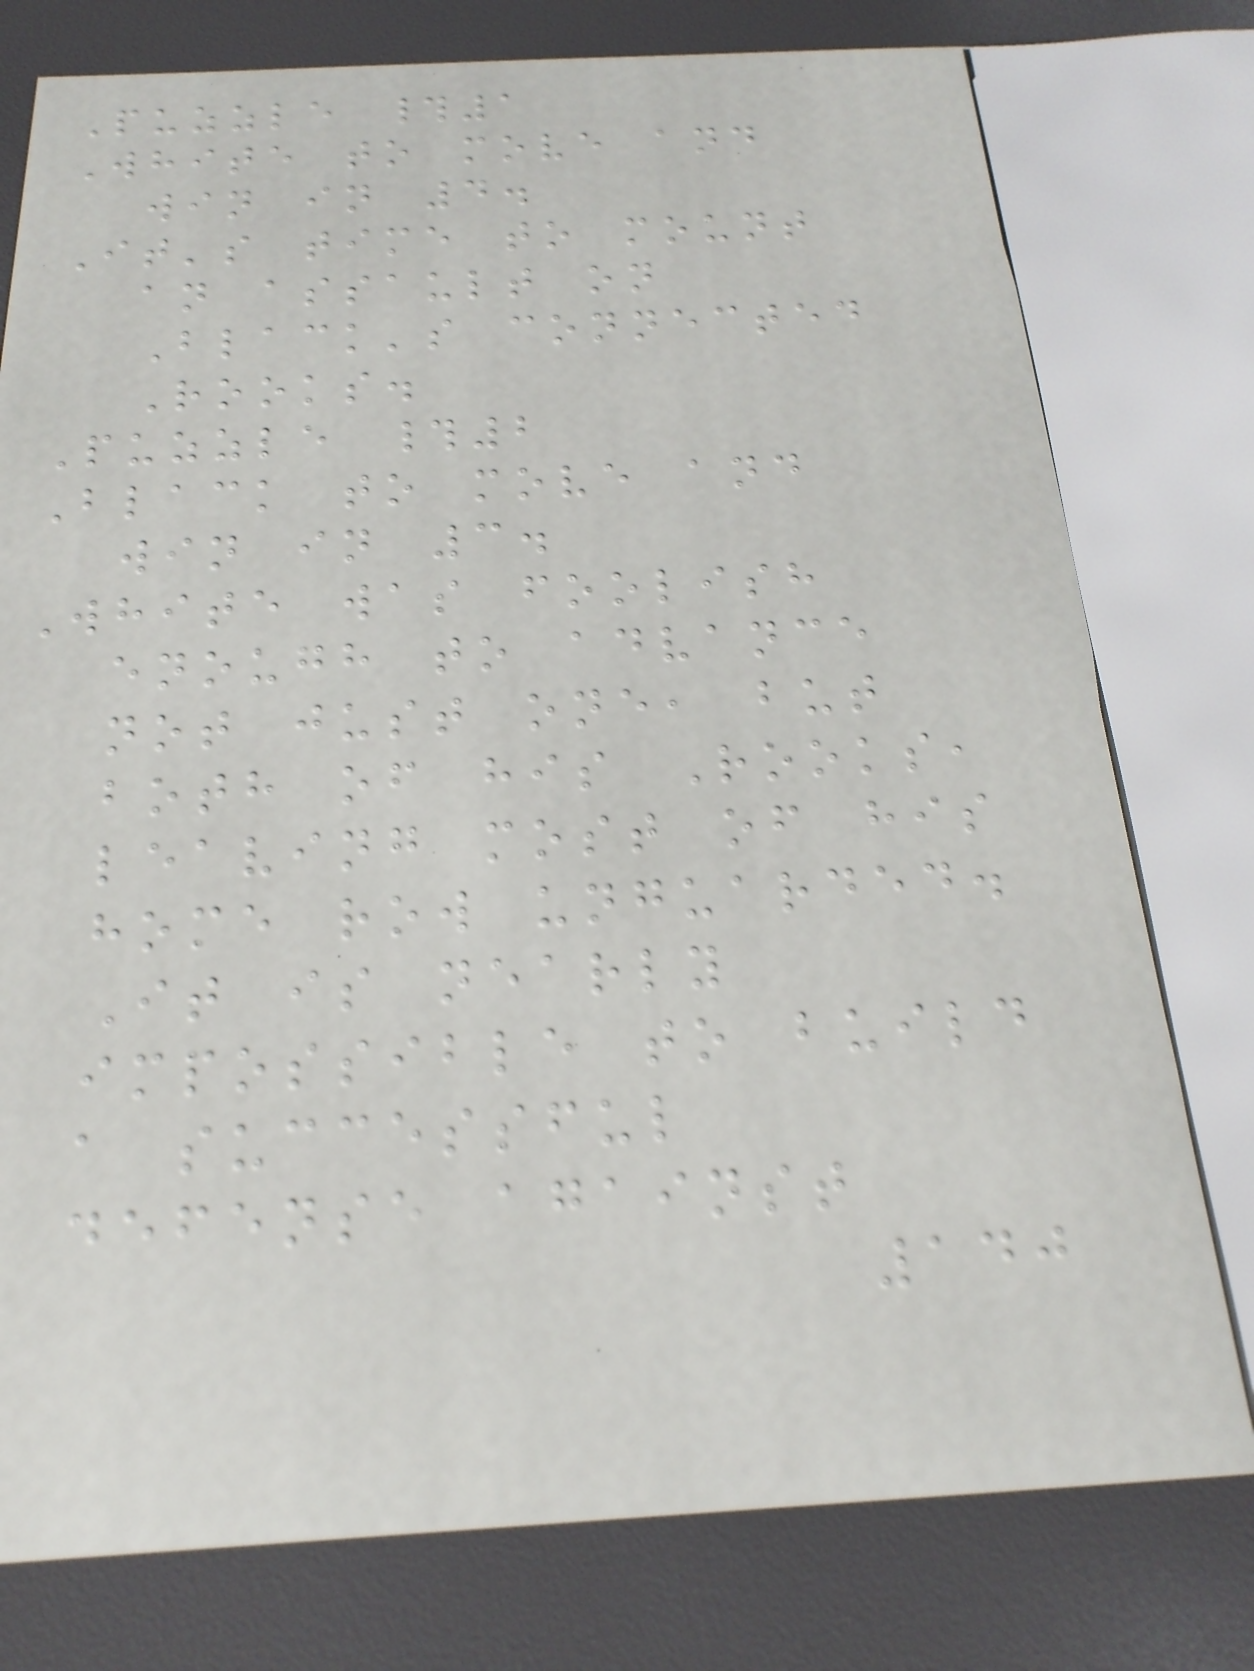Puzzle #1
White to move and
win in 4.
It's time to mount
an assault on
Black's connected
Rooks.
Puzzle #2
Black to move and
win in 3.
White was foolish
enough to advance
not just one, but
both of his Rooks,
leaving most of his
home row unguarded.
It is nearly
impossible to build
a successful
defense against
140
